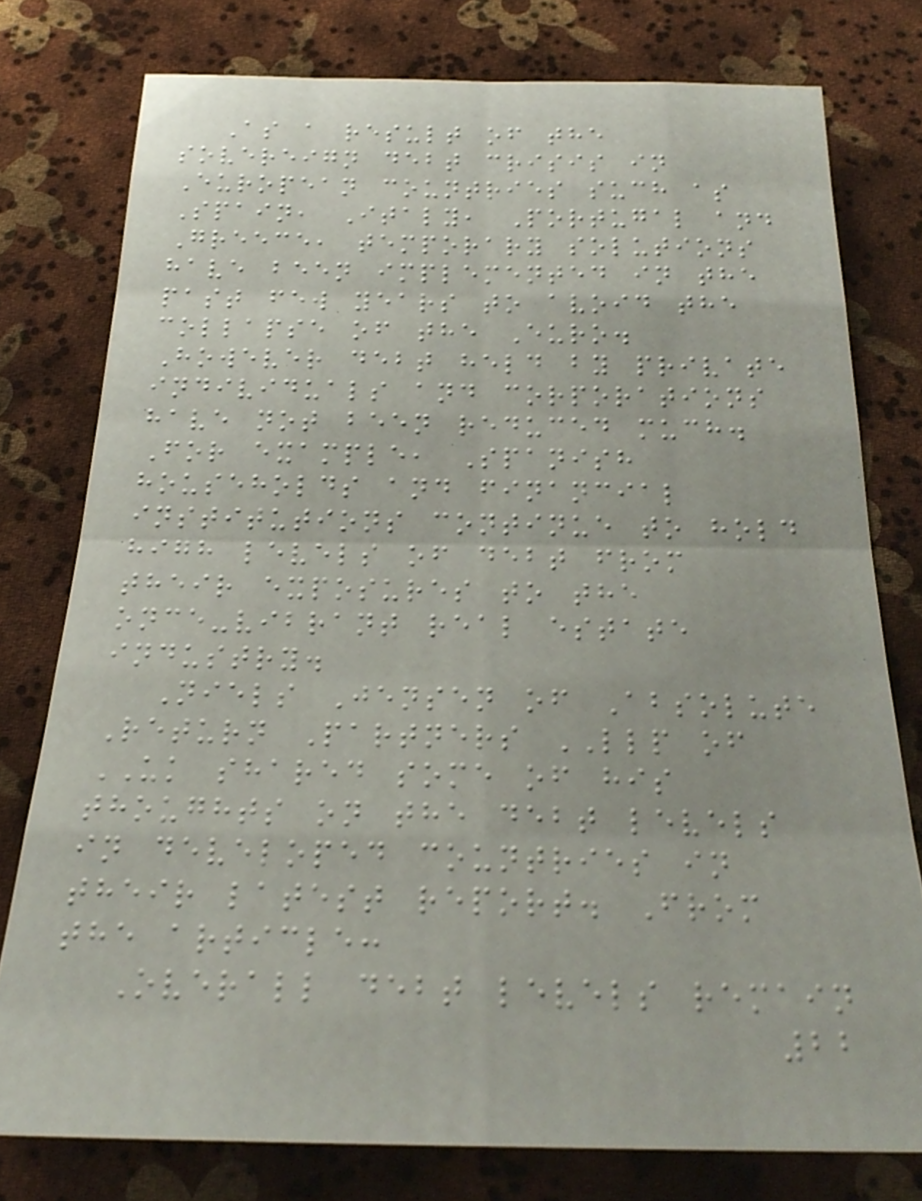As a result of the
sovereign debt crisis in
European countries such as
Spain, Italy, Portugal and
Greece, temporary solutions
have been implemented in the
past few years to avoid the
collapse of the Euro.
However debt held by private
individuals and corporations
have not been reduced much.
For example, Spanish
households and financial
institutions continue to hold
high levels of debt from
their exposures to the
once-vibrant real estate
industry.
Niels Jensen of Absolute
Return Partners LLP of
UK shared some of his
thoughts on the debt levels
in developed countries in
their latest report. From
the article:
Overall debt levels remain
22
